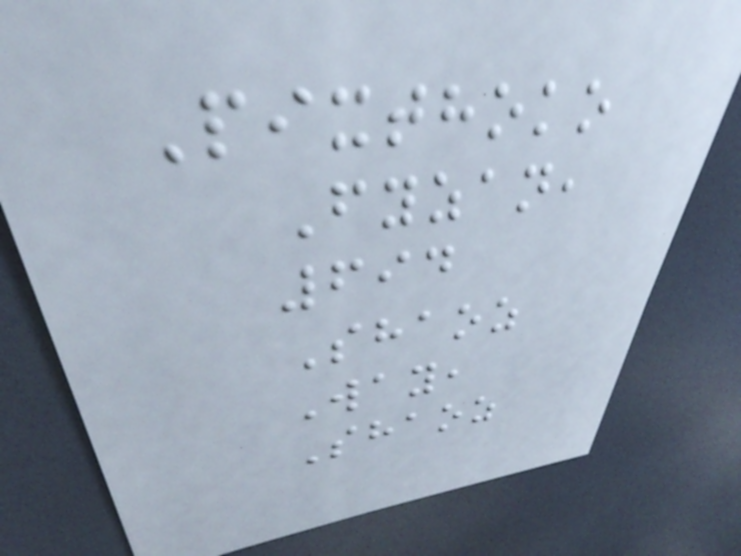Pixthoko
Fyzan,
694
Shaoz
Way,
Shaoz
